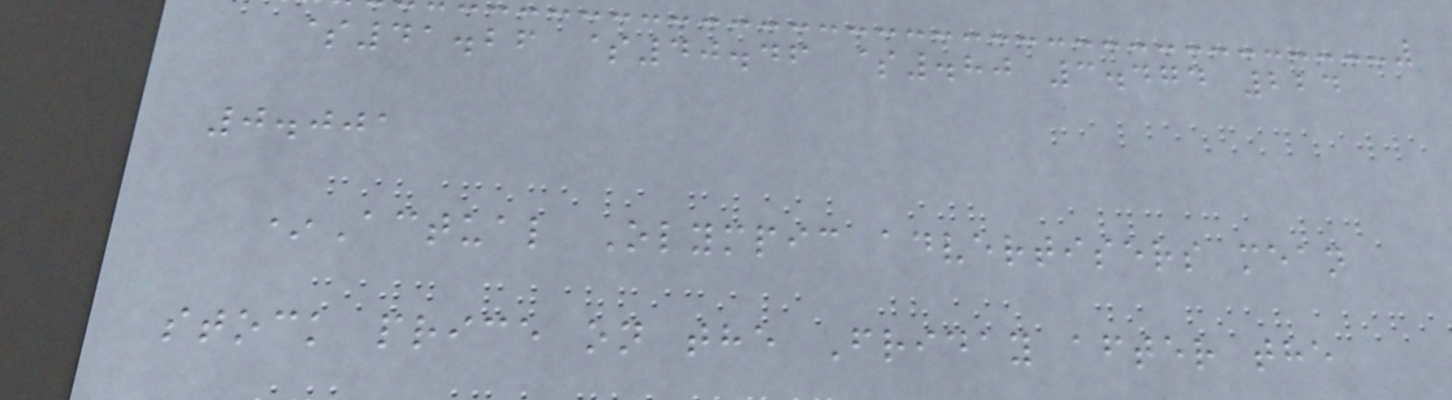$41.26 $40.46 $.80 3.474 224
0.001
*Actual Olympic advertisers mean
stock price on the Friday after the
